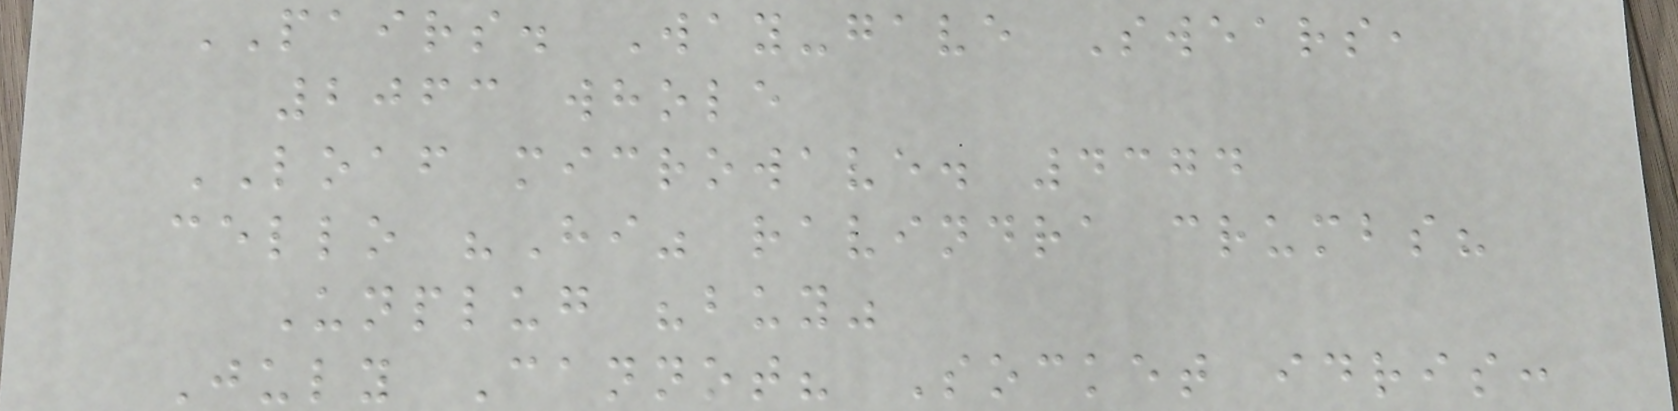PAIRS. Way-gave Swears,
2063 whole
LOAF microwave. 4374
cello "Hi" ravindra crumbs?
Unplug "buy"
July Cannot? Socket idris:
